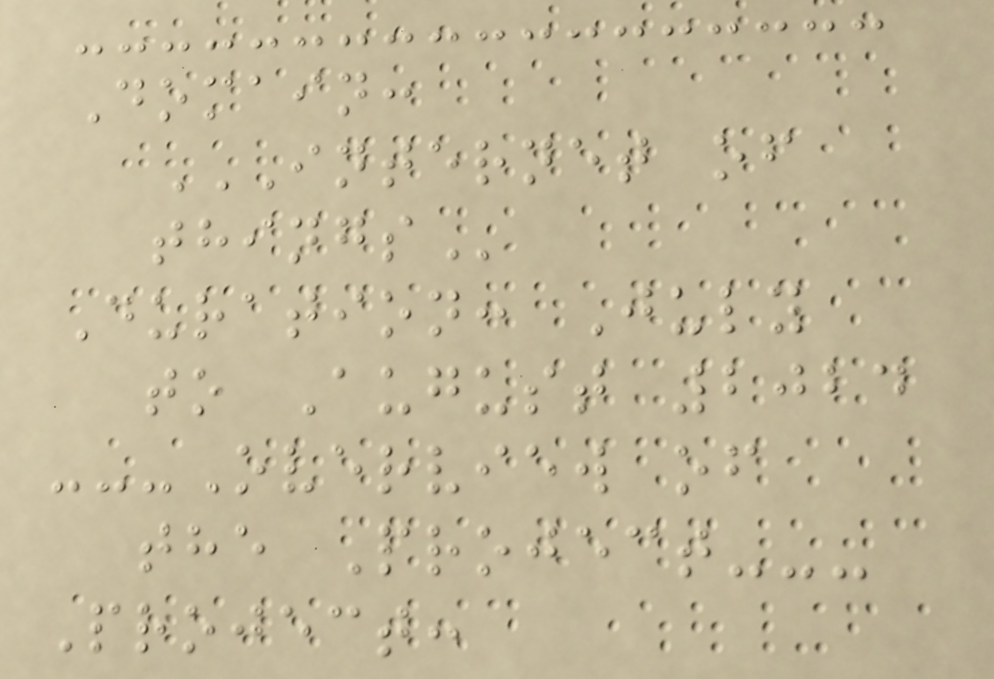Domain:
INTERNET OF
THINGS
Duration: July
to August 2024
---Overview of
the Project---
Project:
